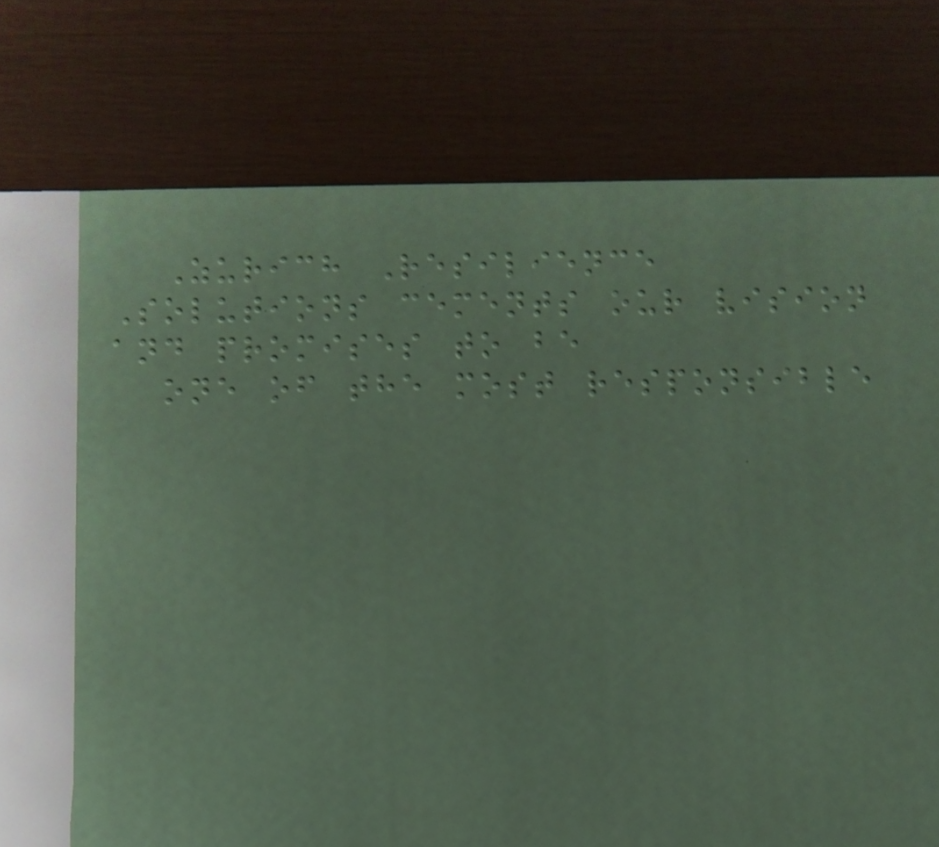Zurich Resilience
Solutions cements our vision
and promises to be
one of the most responsible
